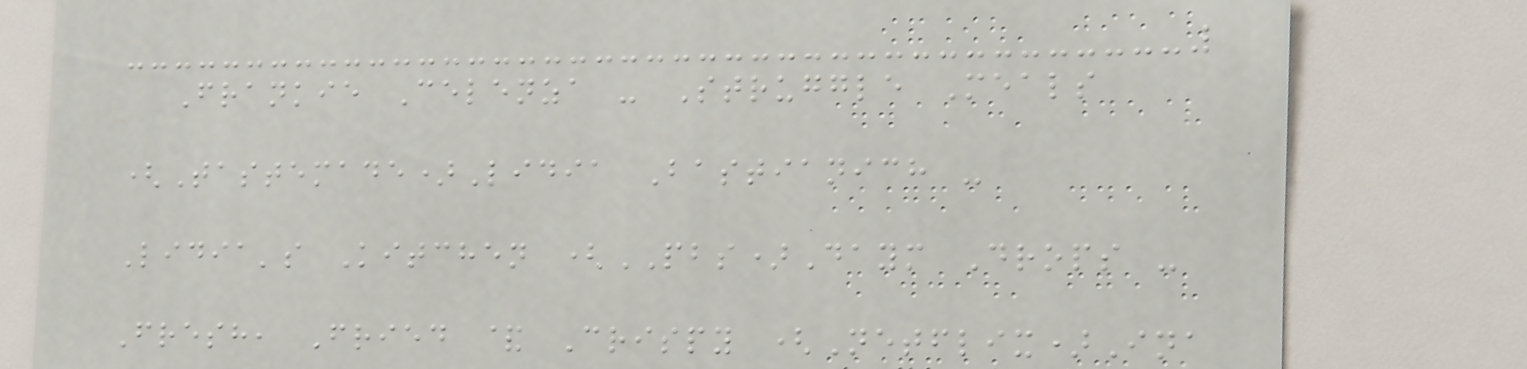Frankie Celenza - Struggle Meals
(Tastemade)Lidia Bastianich -
Lidia's Kitchen (PBS)Daym Drops -
Fresh, Fried & Crispy (Netflix)Ina
